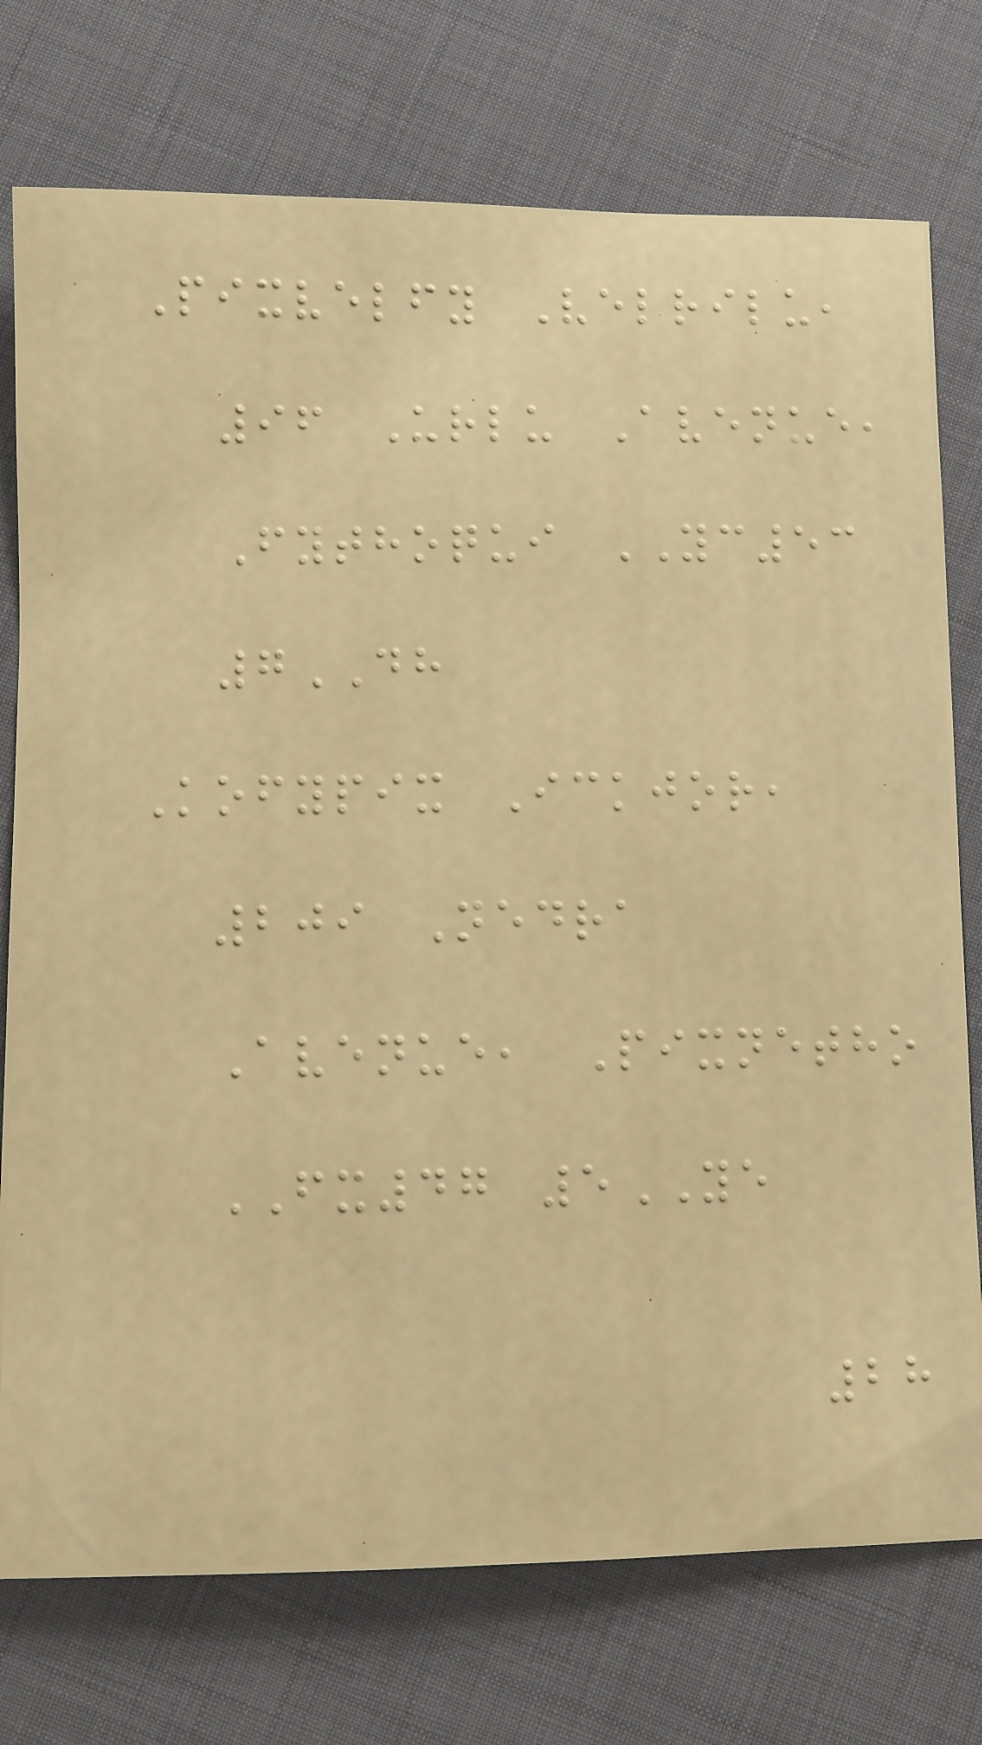Pixvelfy Velrilu,
96 Urlu Avenue,
Fythoqui YC53
7DH
Kofypix Ickjor,
209 Nedra
Avenue, Pixnetho
FX47 5YE
28
